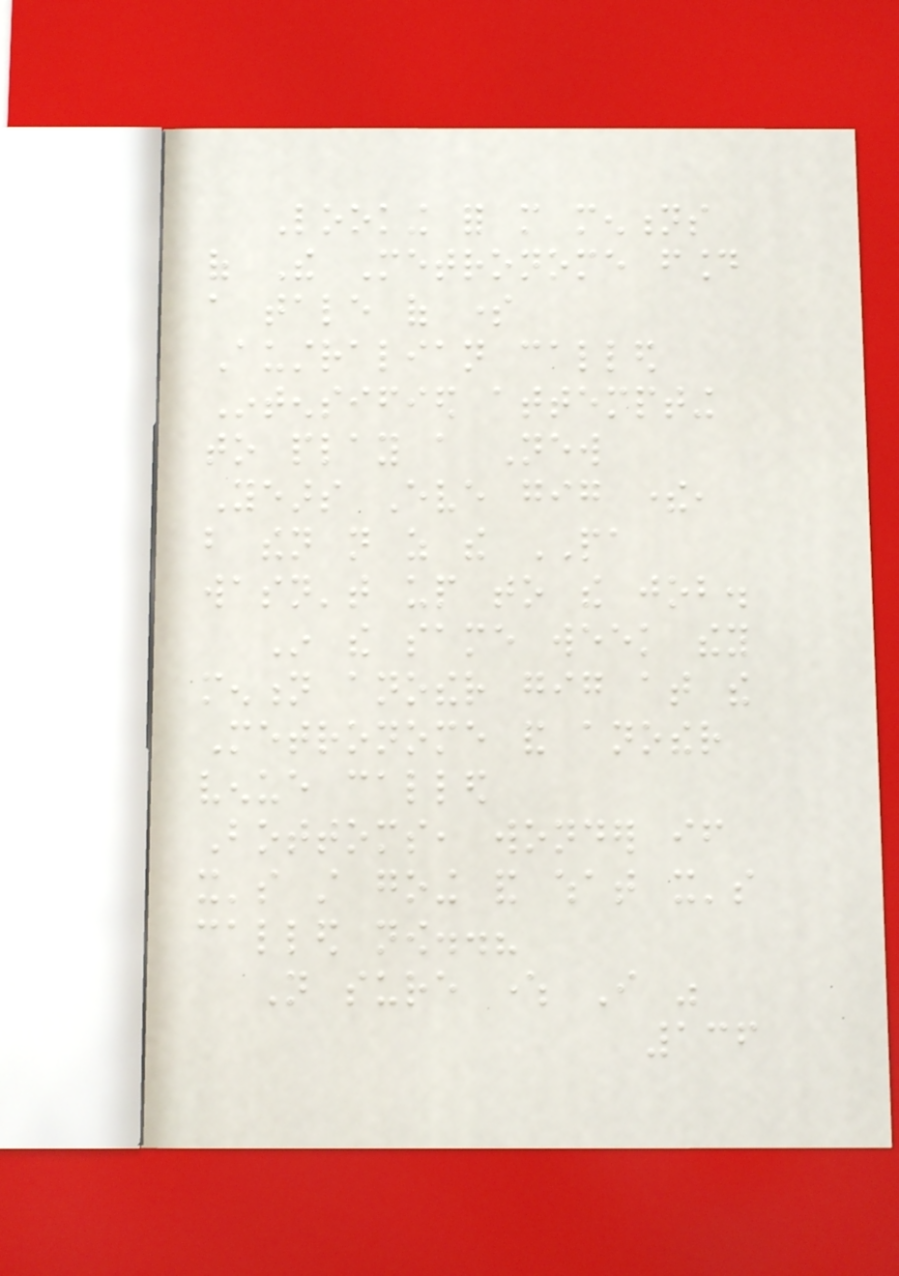Looking for more mentions
of The Metronome found
a tale of some
Australian called
Intensified attempting
to play a New
Years Eve gig there,
but then not as the PA
wasn't up to the job.
In the same week they
mention another gig at the
Metronome and another
venue called
Bottoms, wonder if
it's still going and what it's
called now..?
Not sure where I was
136
